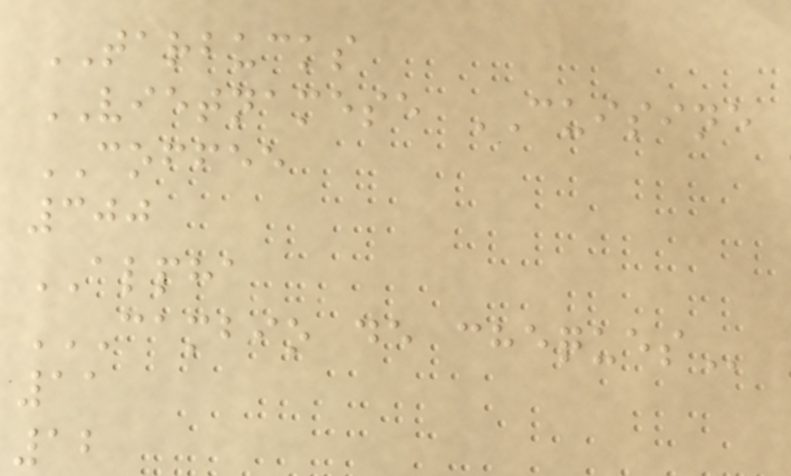TARBUCKS
VIETNAMESE CUISINE
COFFEE
300
ALPHA
CAMBIO DE CHEQUES
11
12
